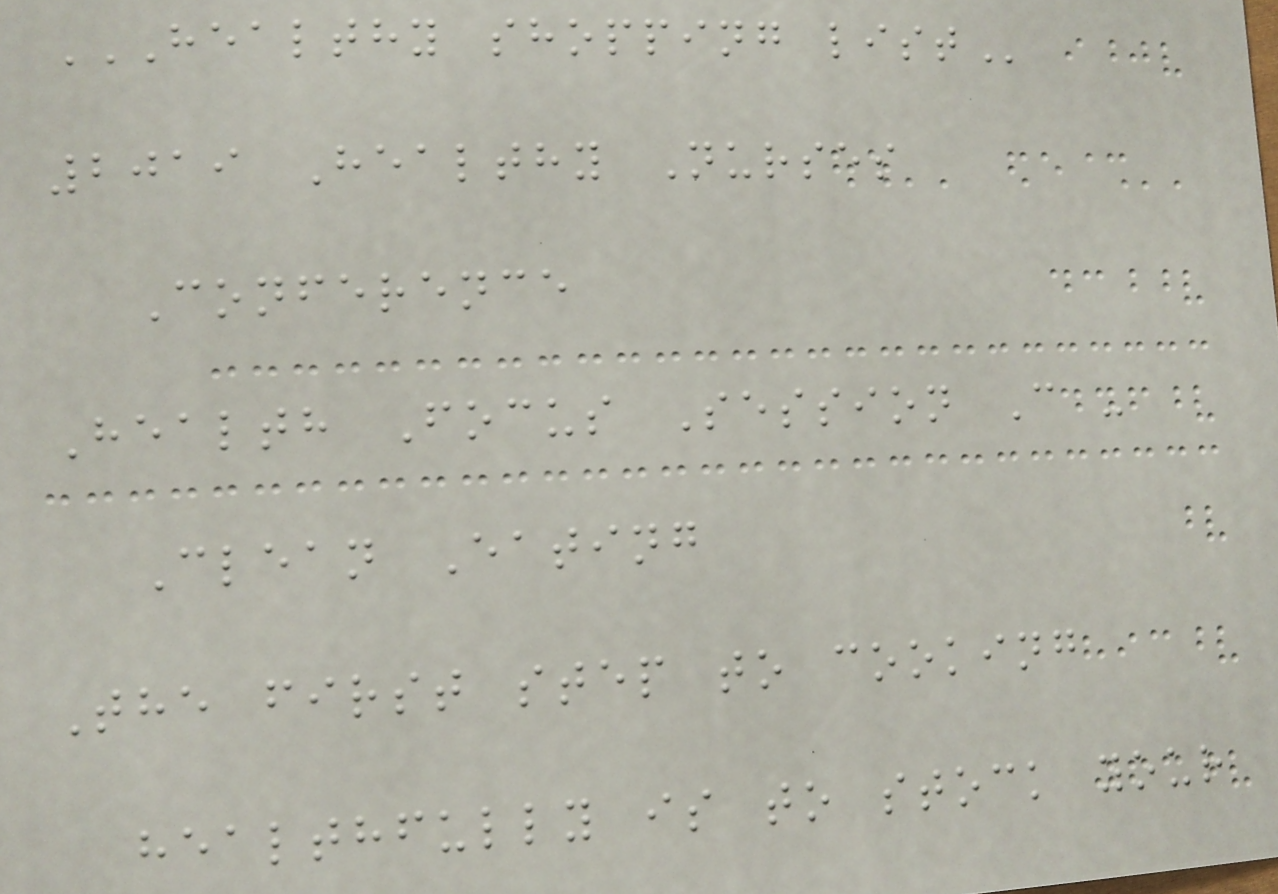HEALTHY SHOPPING LIST
2019 Healthy Nurses
Conference
Health Focus Session C -
Clean Eating
The first step to cooking
healthfully is to stock your
